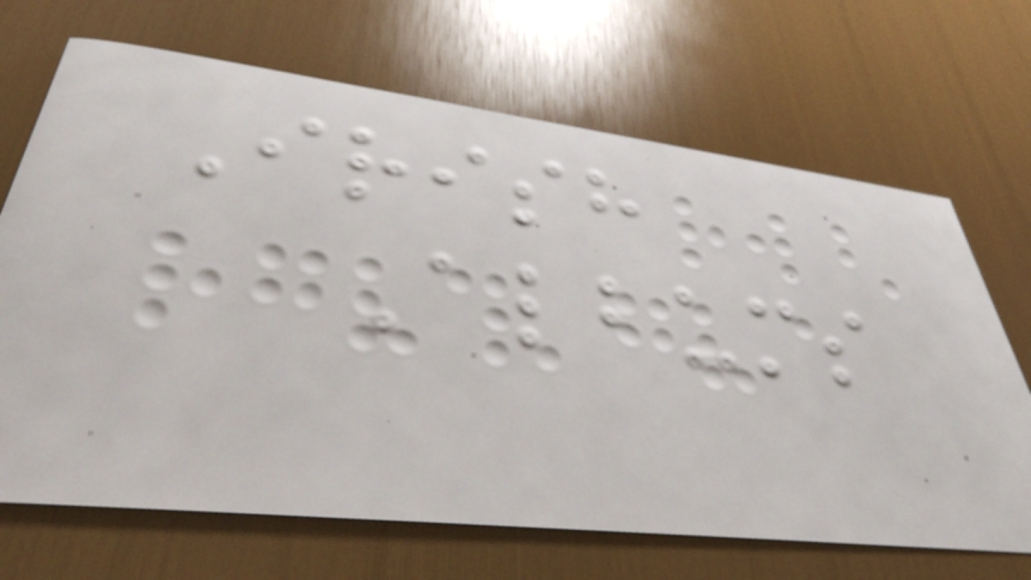Irish
Albums
